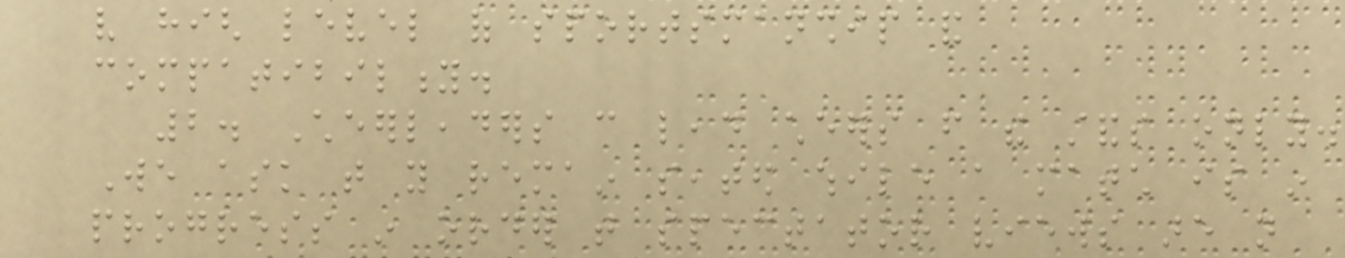very high level of sportsmanship and
compatibility.
2. Cheerleaders can lead cheers from the stands only.
We ask that you remain seated while a match is in
progress in order that spectator views are not
